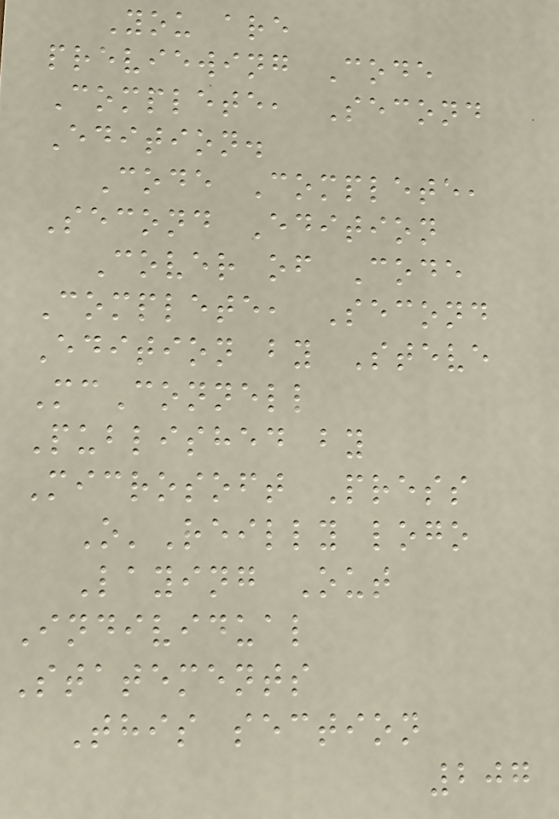You are
previewing Code
Complete, Second
Edition.
Code Complete,
Second Edition
Cover of Code
Complete, Second
Edition by Steve
McConnell
Published by
Microsoft Press
O'Reilly logo
Laying Out
Individual
Statements
This section
207
